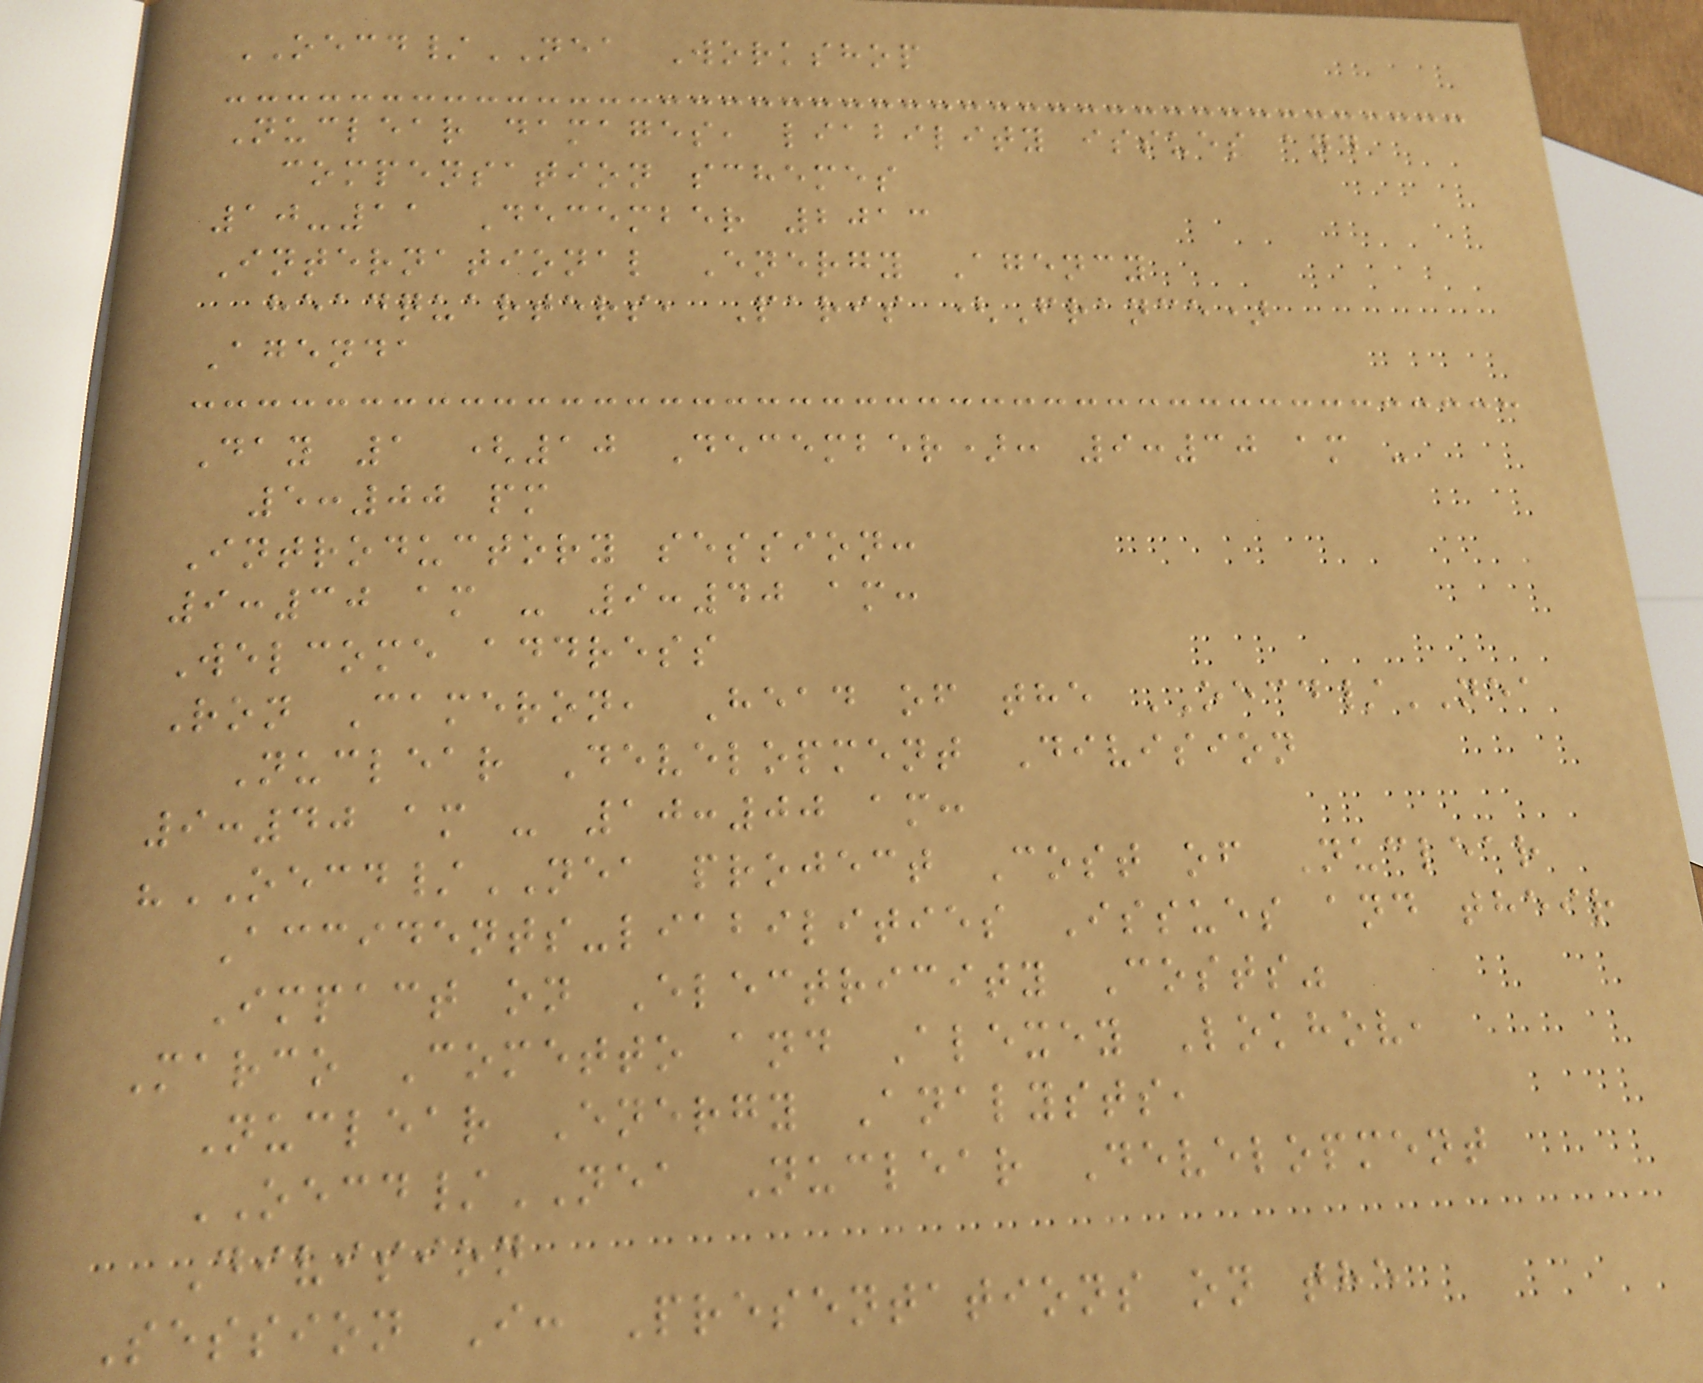OECD/NEA Workshop
Nuclear damages, liability issues and
compensation schemes
10-11 December 2013
International Energy Agency
headquarters, Paris (France)
Agenda
Day 1 (10 December): 9:30 am -
5:00 pm
Introductory session:
9:30 am - 9:40 am:
Welcome address
Ron Cameron, Head of the OECD/NEA
Nuclear Development Division
9:40 am - 10:00 am:
"OECD/NEA project Cost of Nuclear
Accidents-liabilities Issues and their
Impact on Electricity Costs"
Marco Cometto and Alexey Lokhov,
Nuclear Energy Analysts,
OECD/NEA Nuclear Development
Division
Session I: Presentations on the
